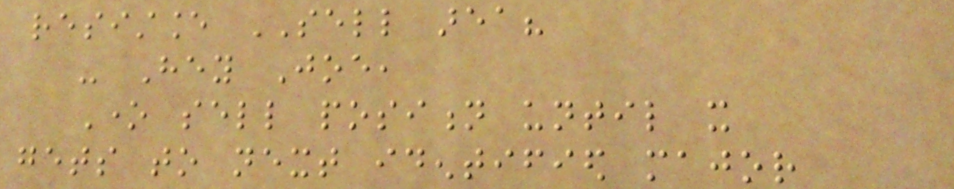resistance SELL area?
- Hey Joe,
One sell position until it
gets to next identified major
